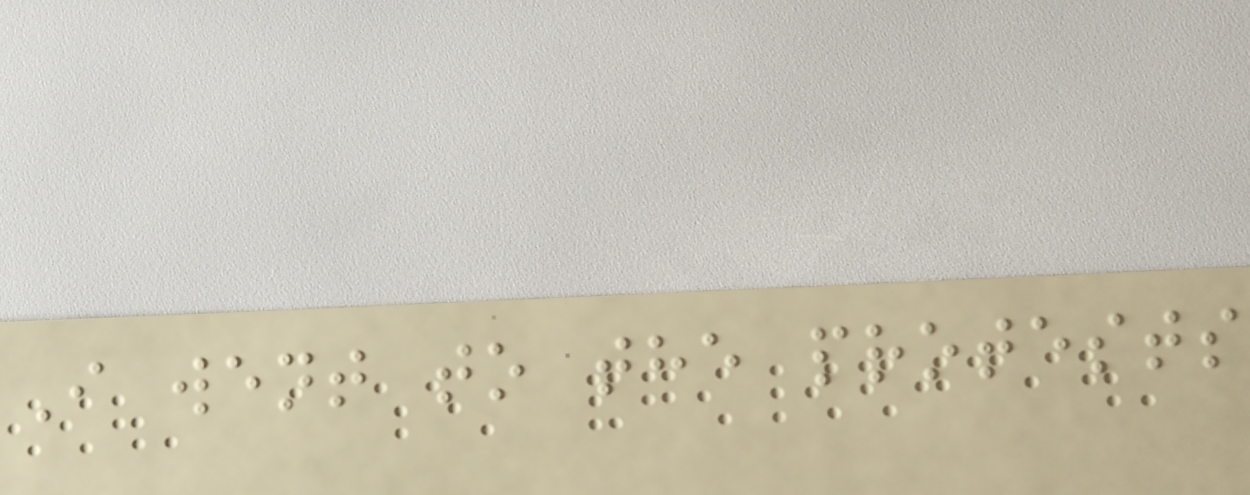I went to the protests
